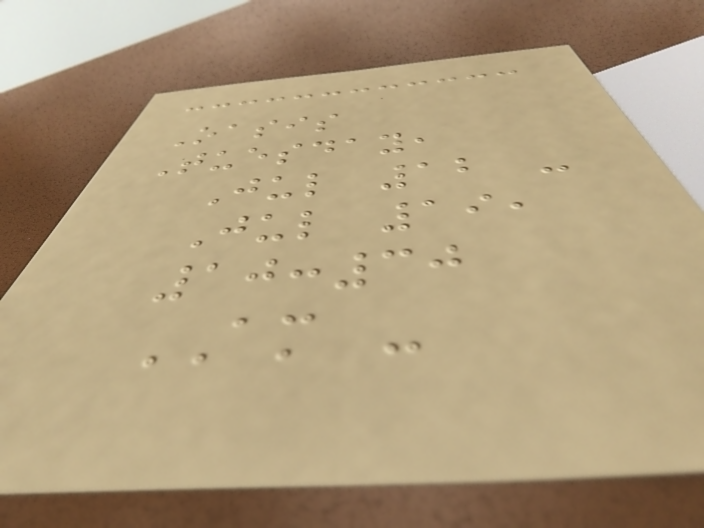Oasis
Tuesday,
Jul 12 -
Jul 19,
10:30
AM -
